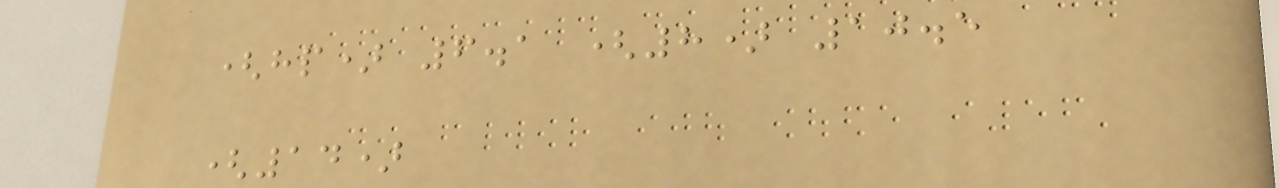(hp) 6.1 (8) 10.5
(14)
